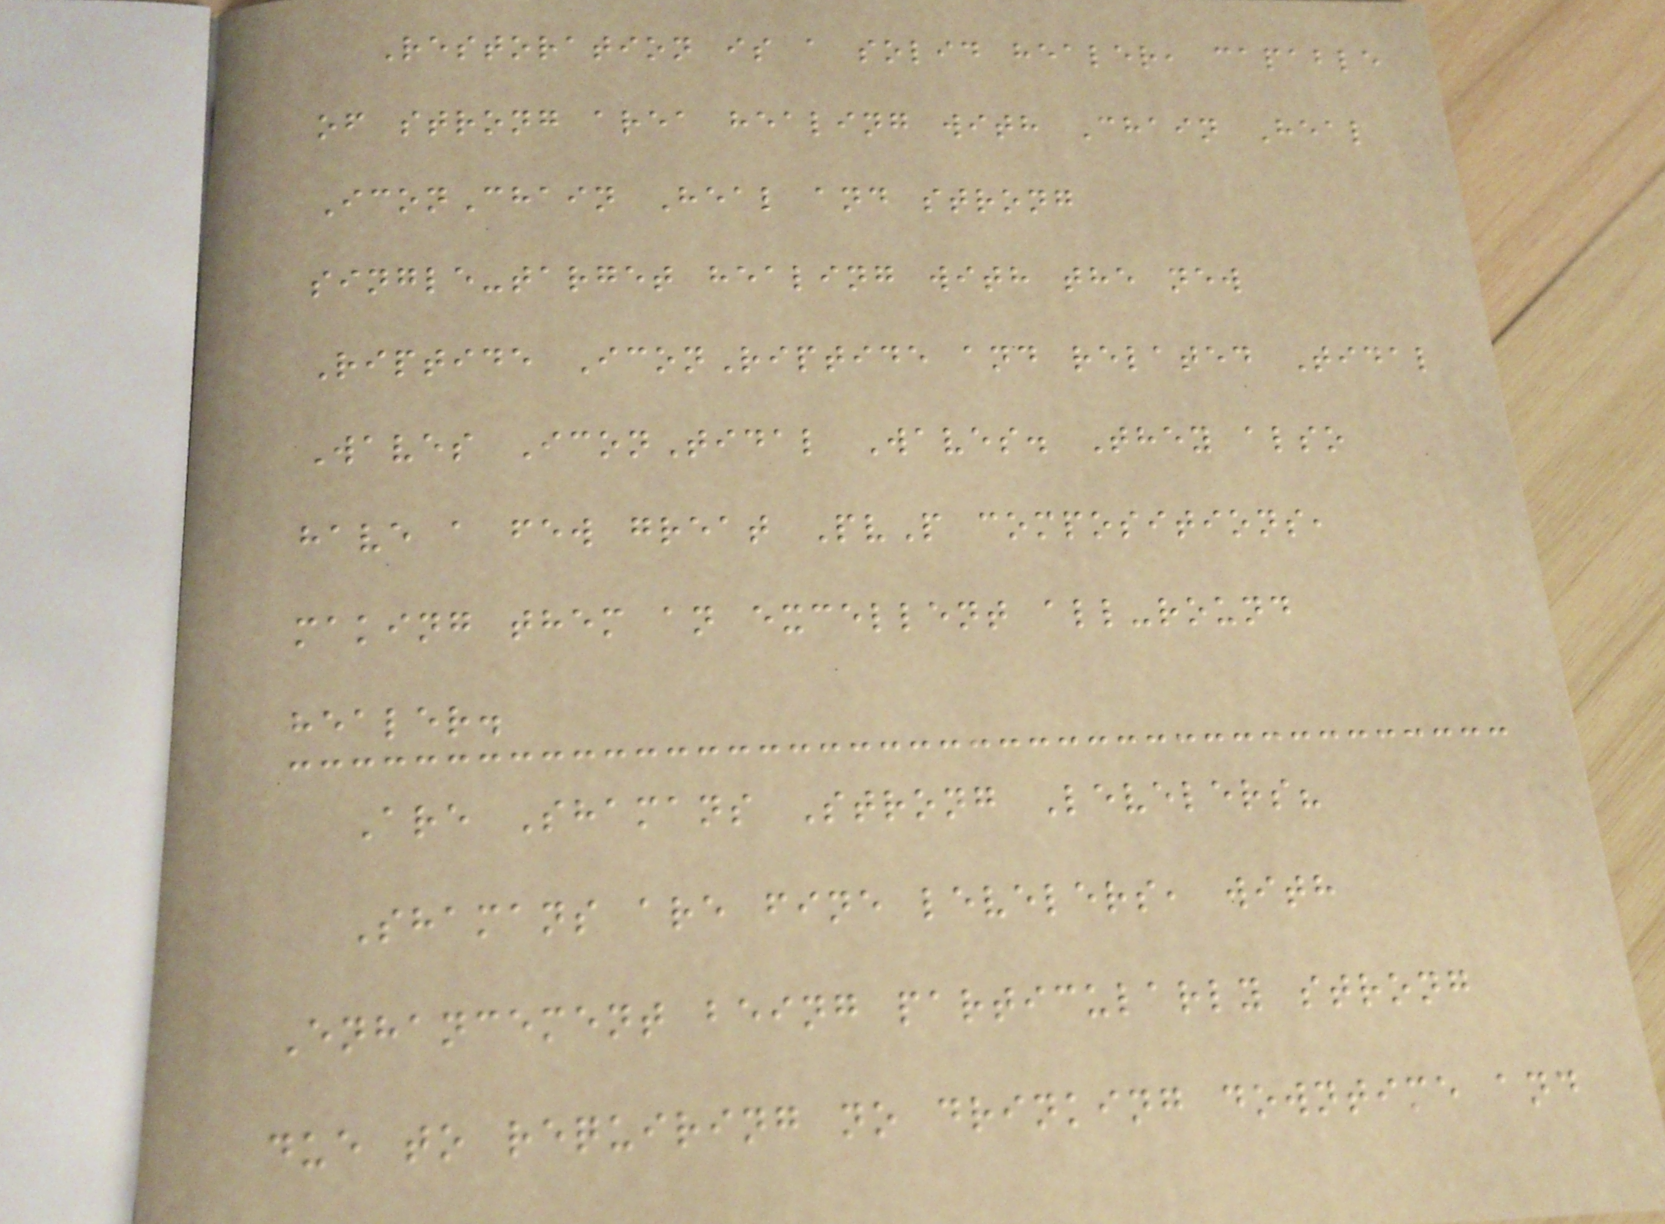Restoration is a solid healer, capable
of strong area healing with Chain Heal
IconChain Heal and strong
single-target healing with the new
Riptide IconRiptide and related Tidal
Waves IconTidal Waves. They also
have a few great PvP compositions,
making them an excellent all-round
healer.
Are Shamans Strong Levelers?
Shamans are fine levelers, with
Enhancement being particularly strong
due to requiring no drinking downtime and
